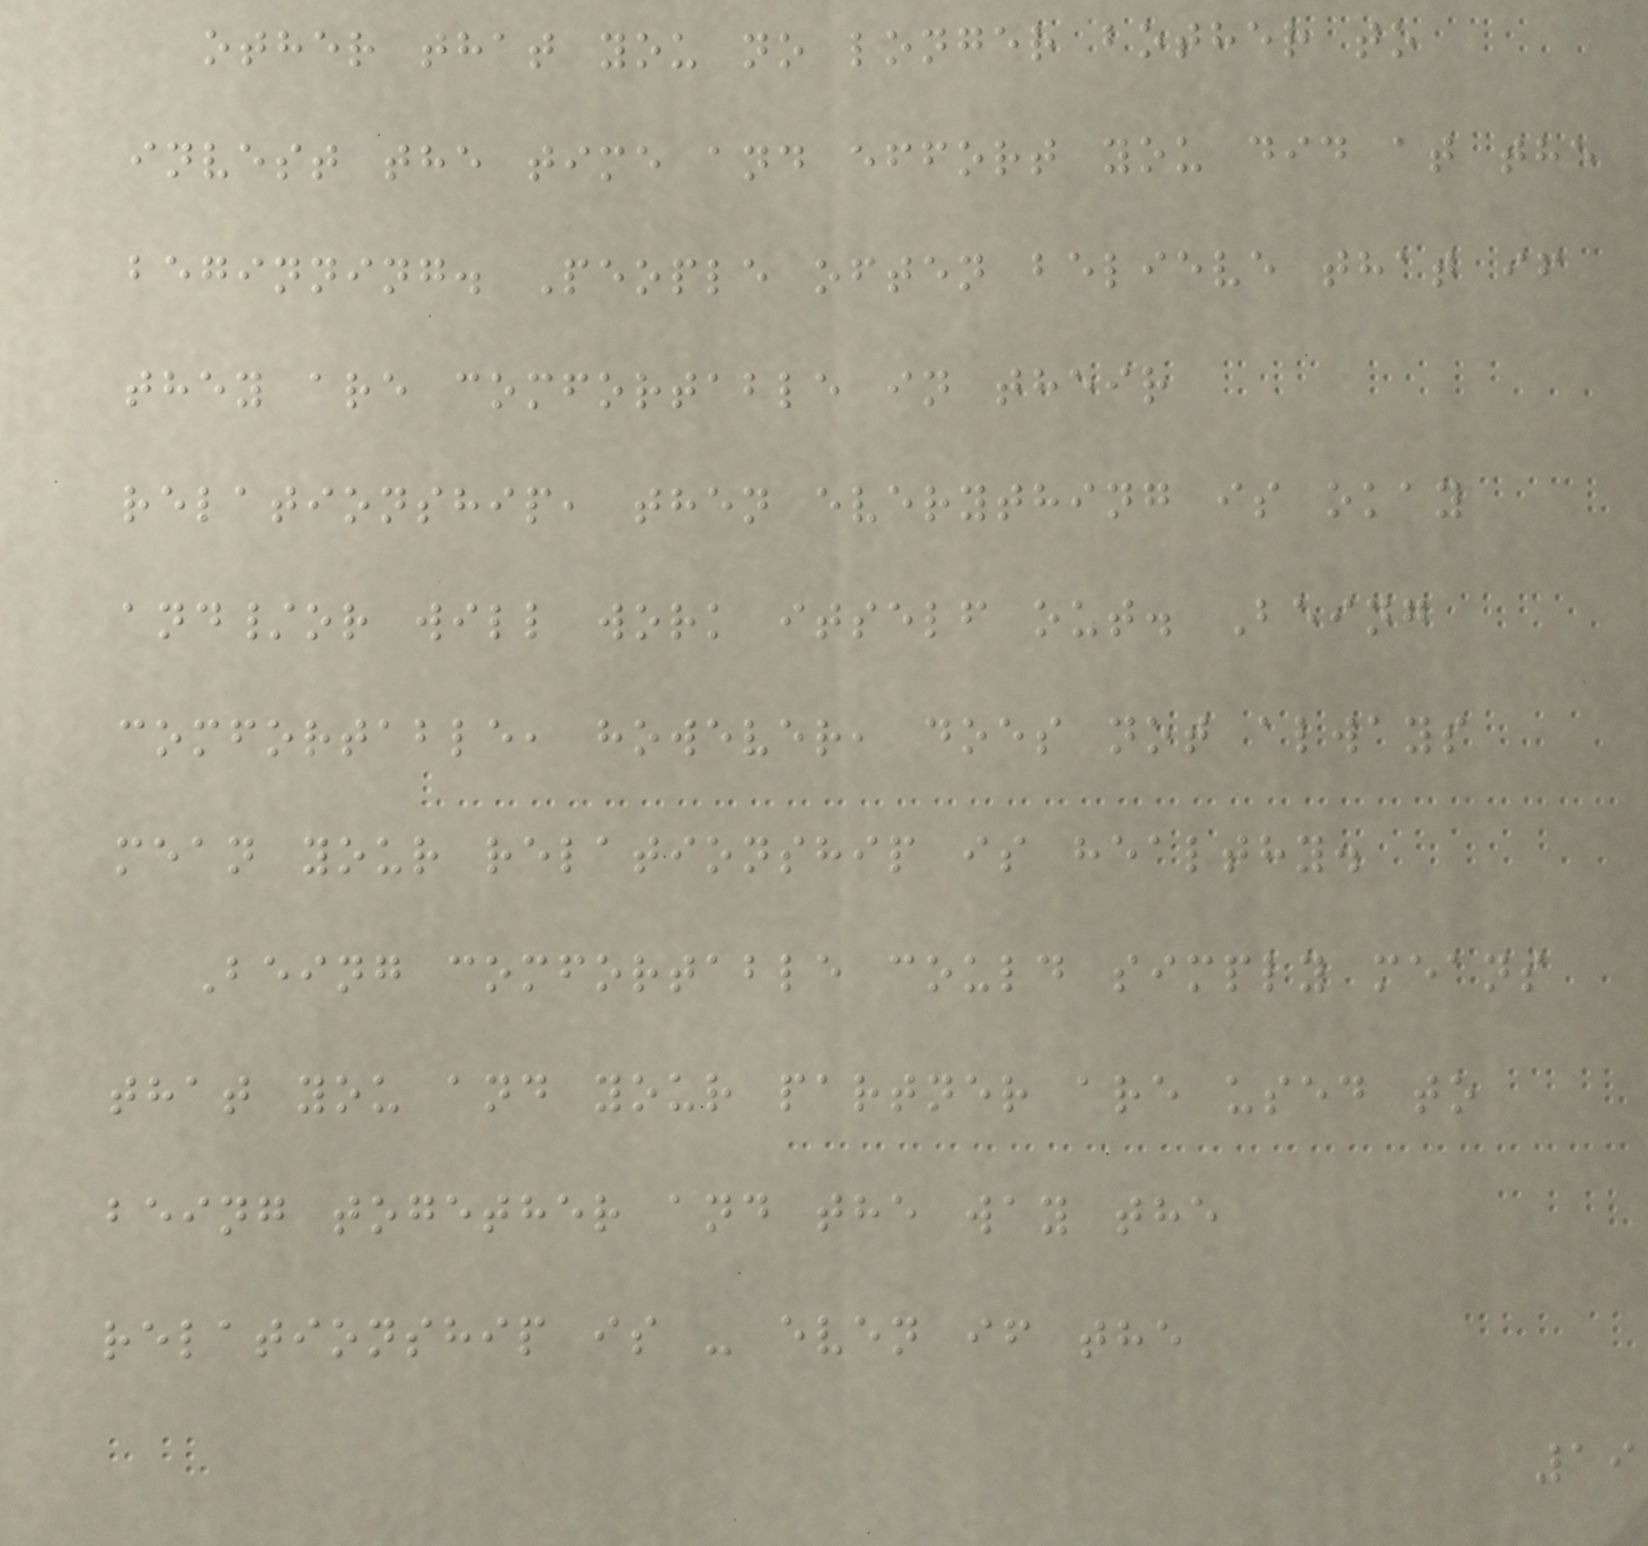other that you no longer bother to
invest the time and effort you did at the
beginning. People often believe that if
they are comfortable in their
relationship, then everything is okay
and/or will work itself out. Being
comfortable, however, does not always
mean your relationship is healthy.
Being comfortable could simply means
that you and your partner are used to
being together and the way the
relationship is - even if the
19
